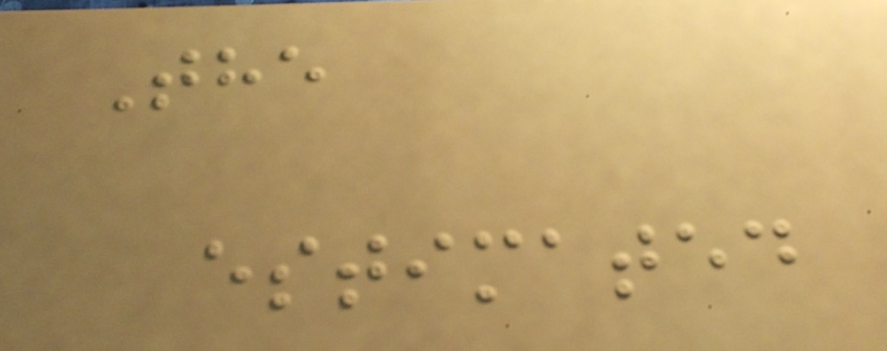The
estimated
